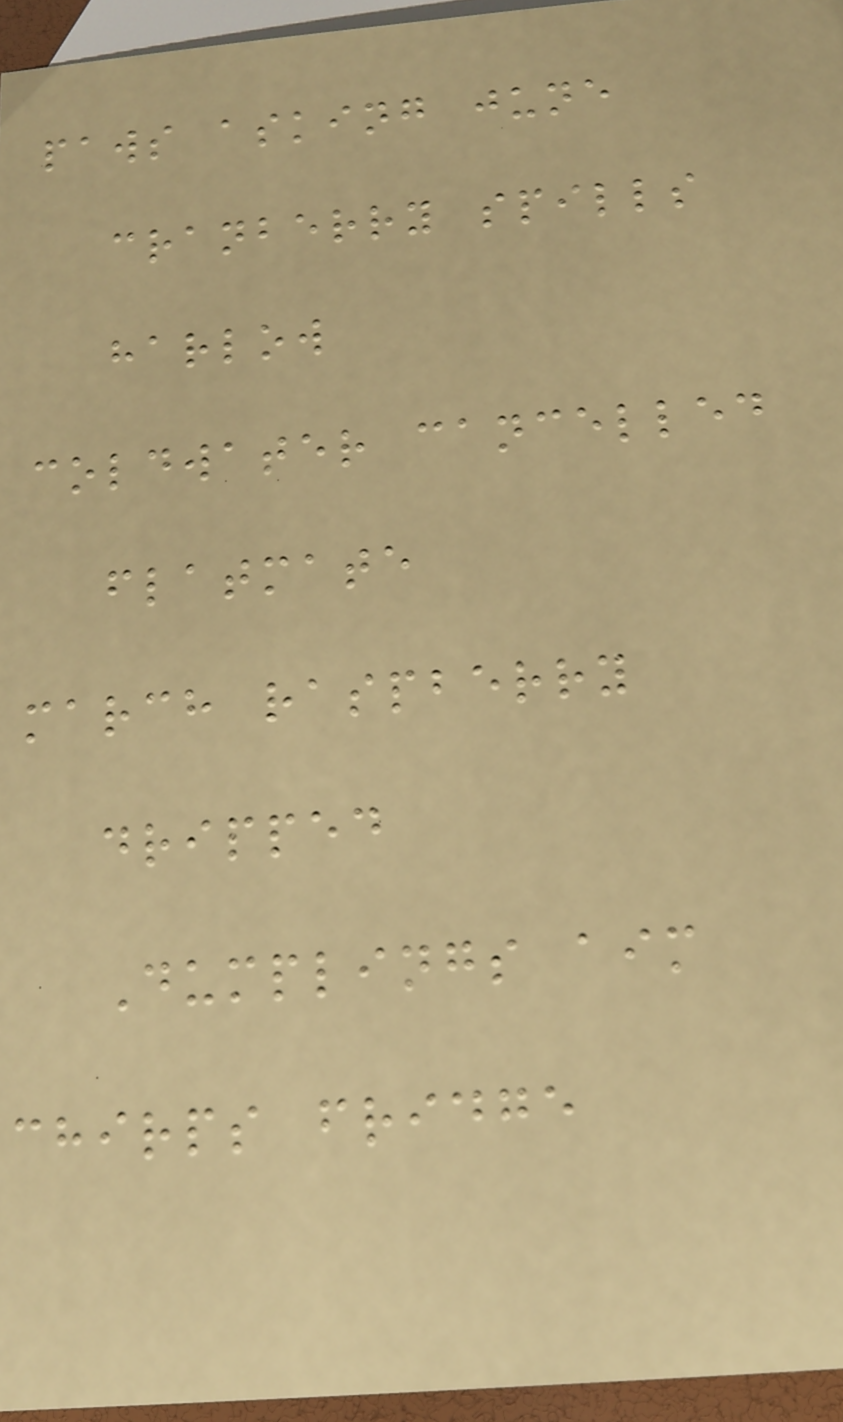paws asking june
cranberry spills
harlow
coldwater cancelled
flatmate
march raspberry
dripped
Dumplings aim
chirps fridge
